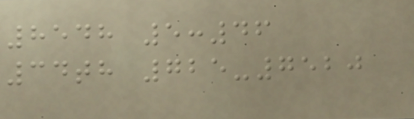8548 5:46
34th 725-7520
